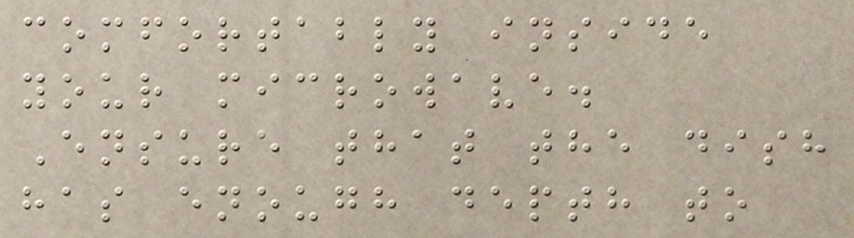comfortably inside
your microwave.
Ensure that the dish
has enough depth to
